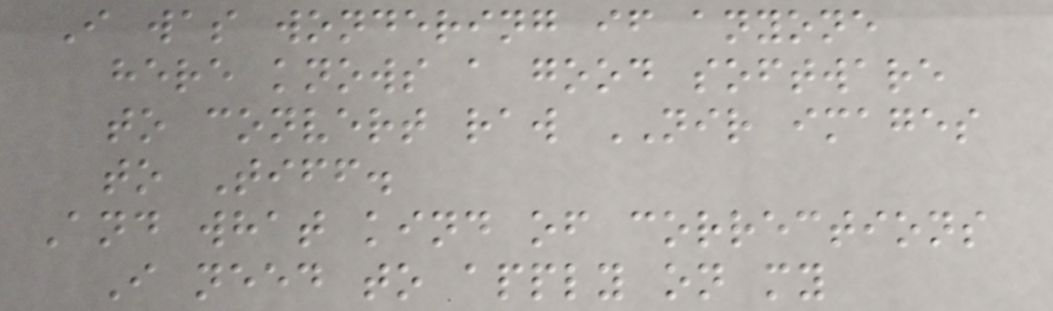I was wondering if anyone
here knows a good software
to convert raw NIR images
to Tiff.
And what kind of corrections
I need to apply on my
